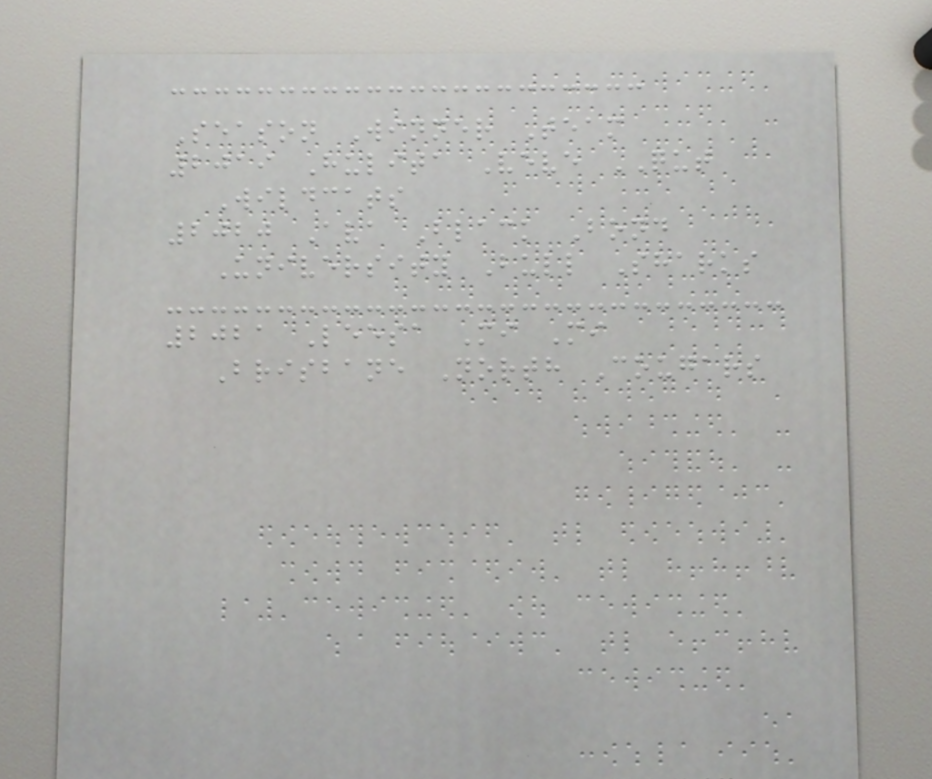Season Winner Team
2019 Hulita Veve QUT
Wildcats
2020 Ava Black Bond
University Bull Sharks
2021 Leesa Mi Mi
Brisbane North Cougars
